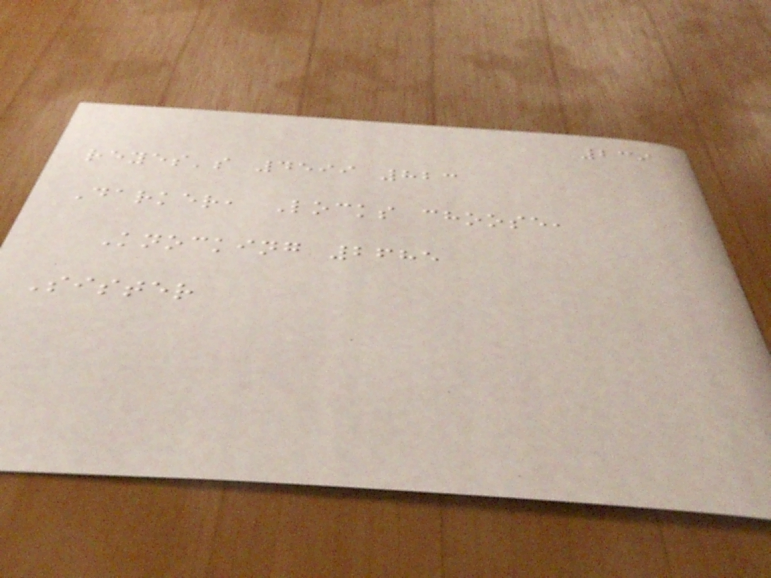239
reyes's 4599 823
Darker, Locks choose,
Knocking 2685
Sister
